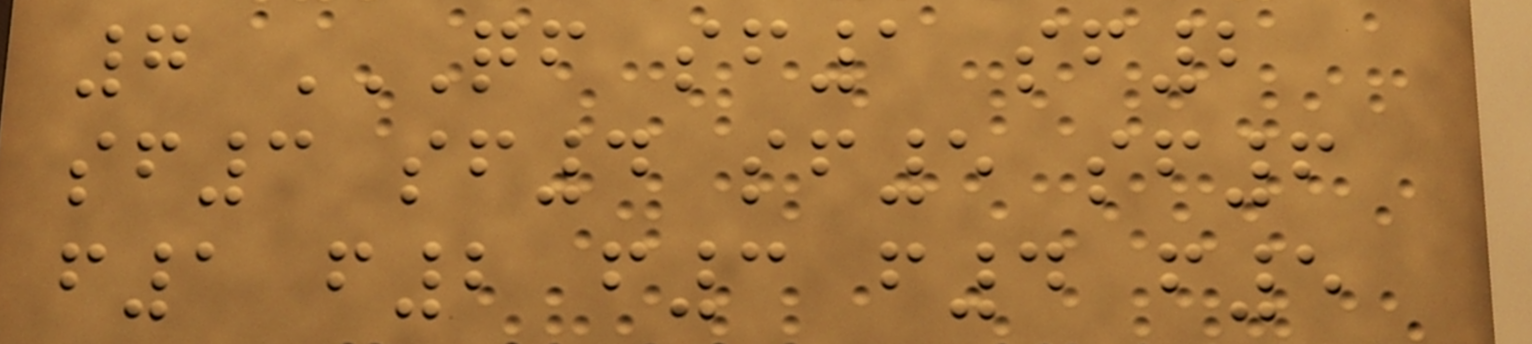7 QF SF1 SF2
SF3 SF4 SF5 SF6
F1 F2 F3 F4 F5
